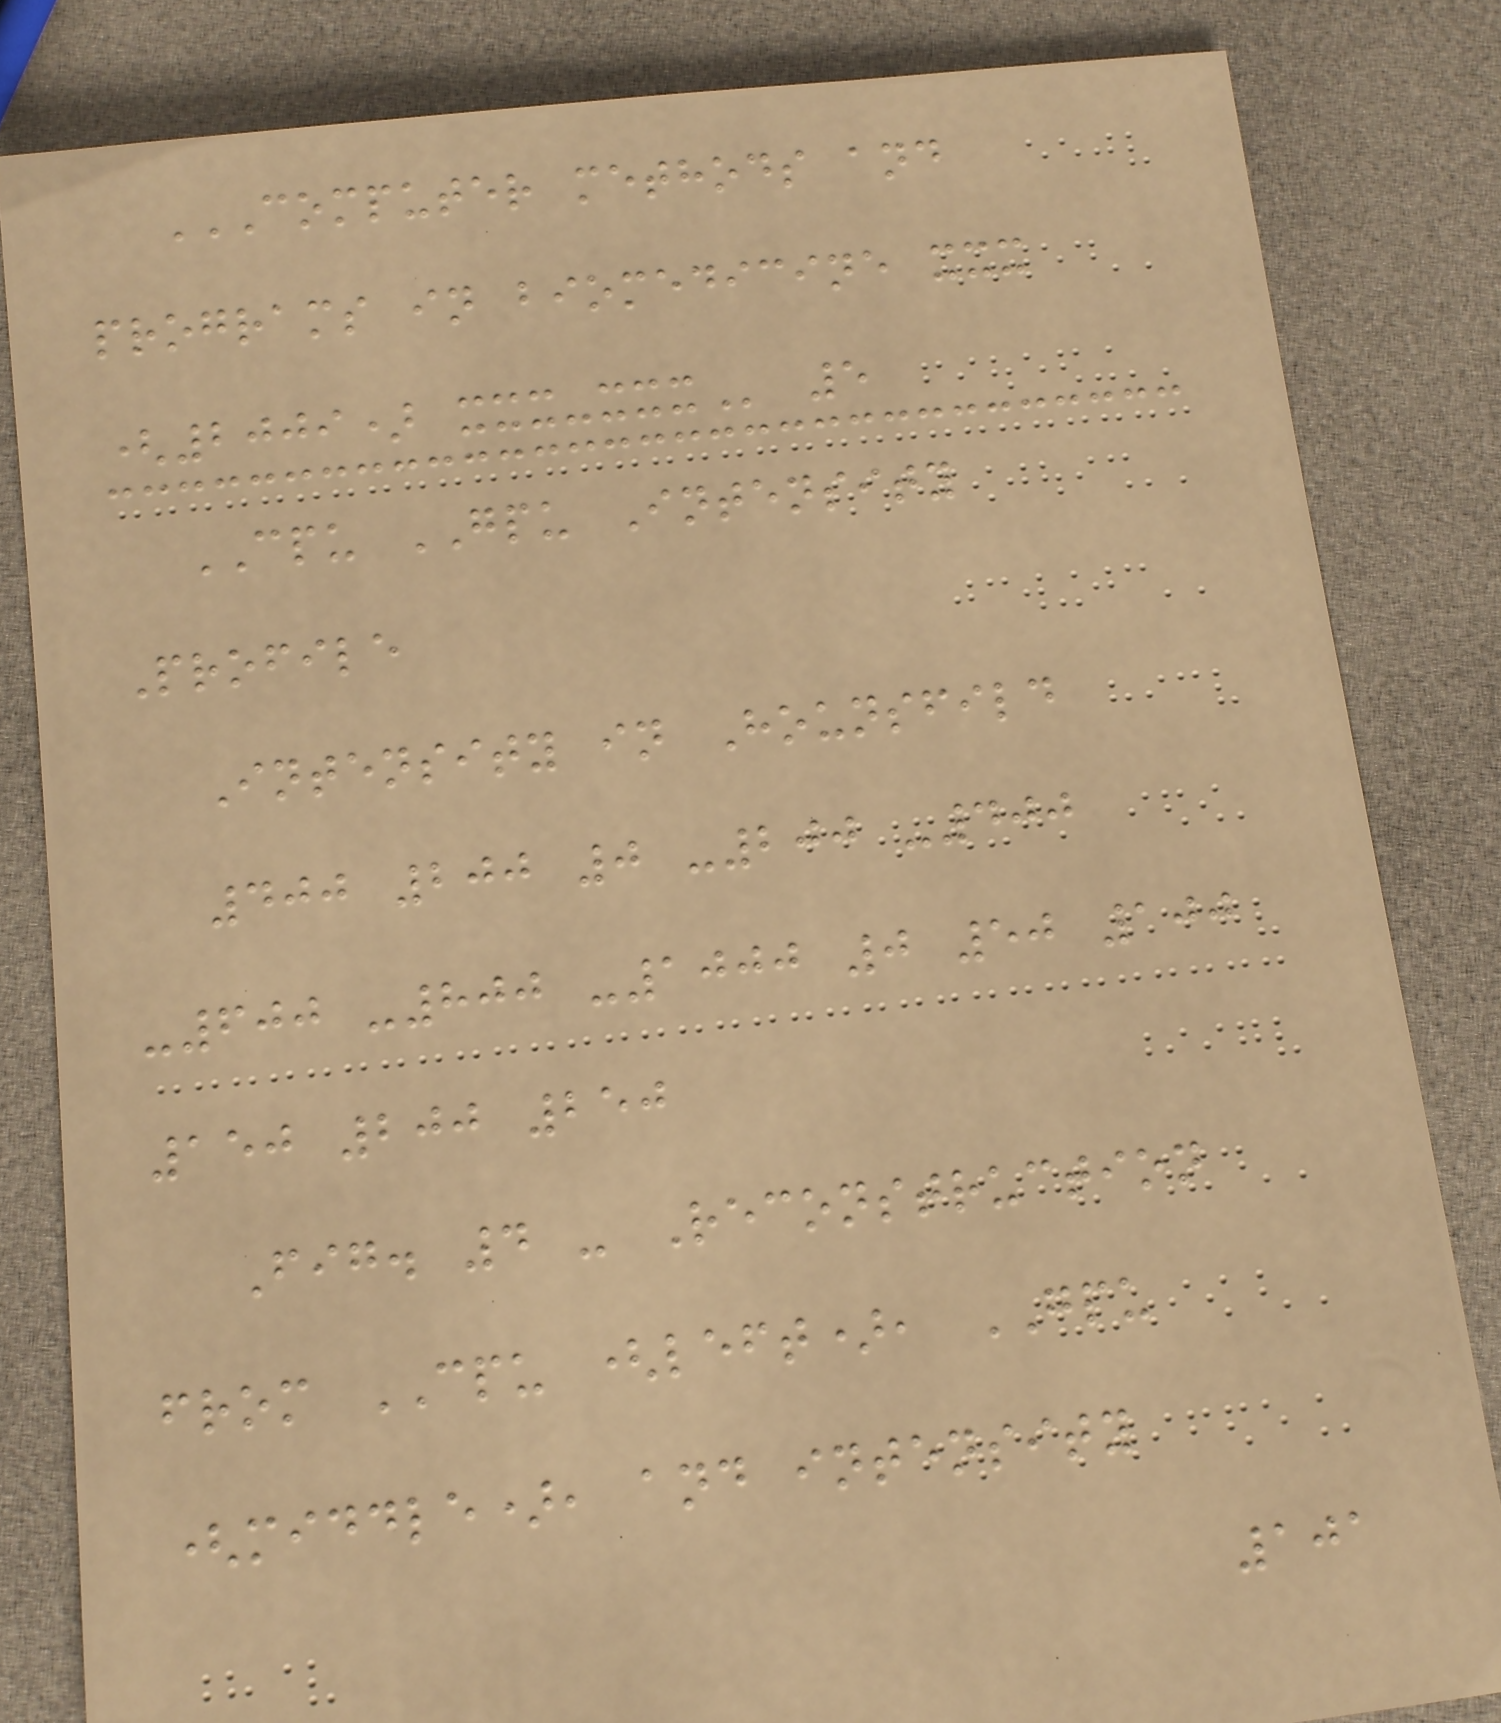COMPUTER METHODS AND
PROGRAMS IN BIOMEDICINE XXX
(2009) XXX-XXX 5
CPU GPU Intensity
Profile
Intensity in Hounsfild
400 200 0 -200 -400
-600 -800 -1000 0 50 100
150 200 250
Fig. 4 - Reconstruction
from CPU (left), GPU
(middle), and intensity
101
